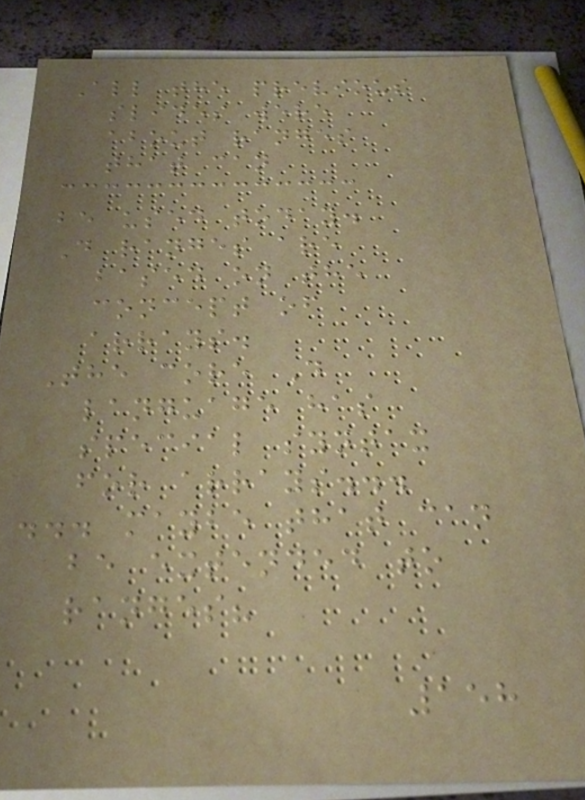All the previous
slides were
about ranges
that can
be used today.
D ranges are
based on the
concept of
arrays.
The core D
language has
special syntax
for arrays...
... maybe that can
be extended to
ranges?
158
